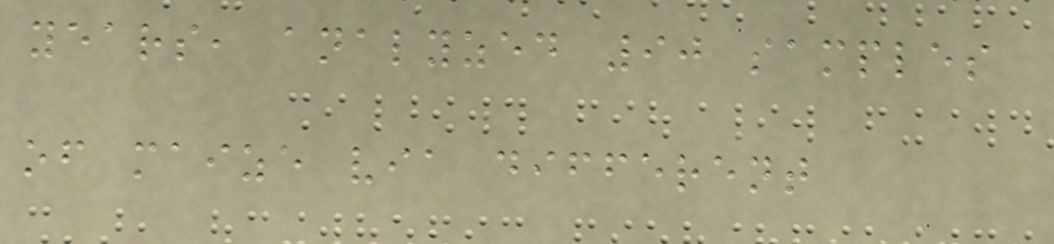years, analyzed 90 samples
of maize via different
